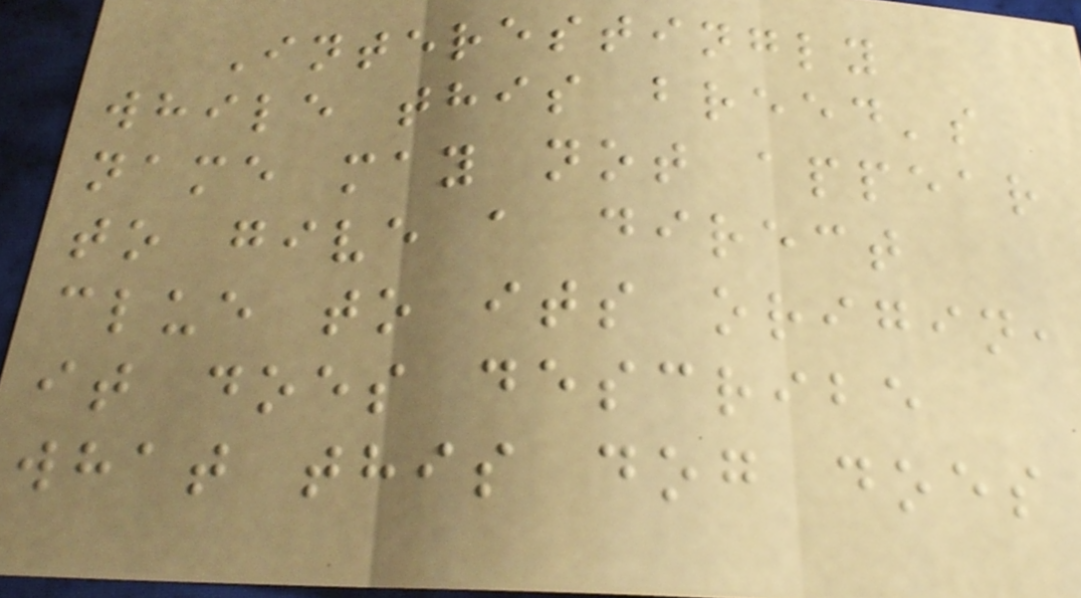Interestingly
while this breed's
name may not appear
to give a direct
clue to its origin,
it does describe
what this dog does
